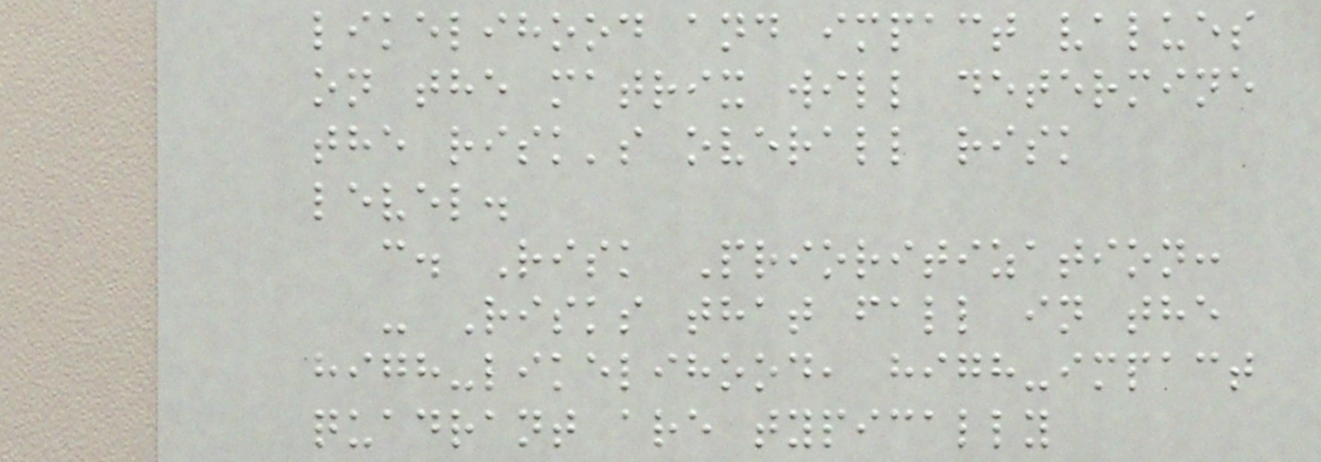likelihood and impact values
on the matrix will determine
the risk's overall risk
level.
c. Risk Prioritization:
- Risks that fall in the
high-likelihood, high-impact
quadrant are typically
